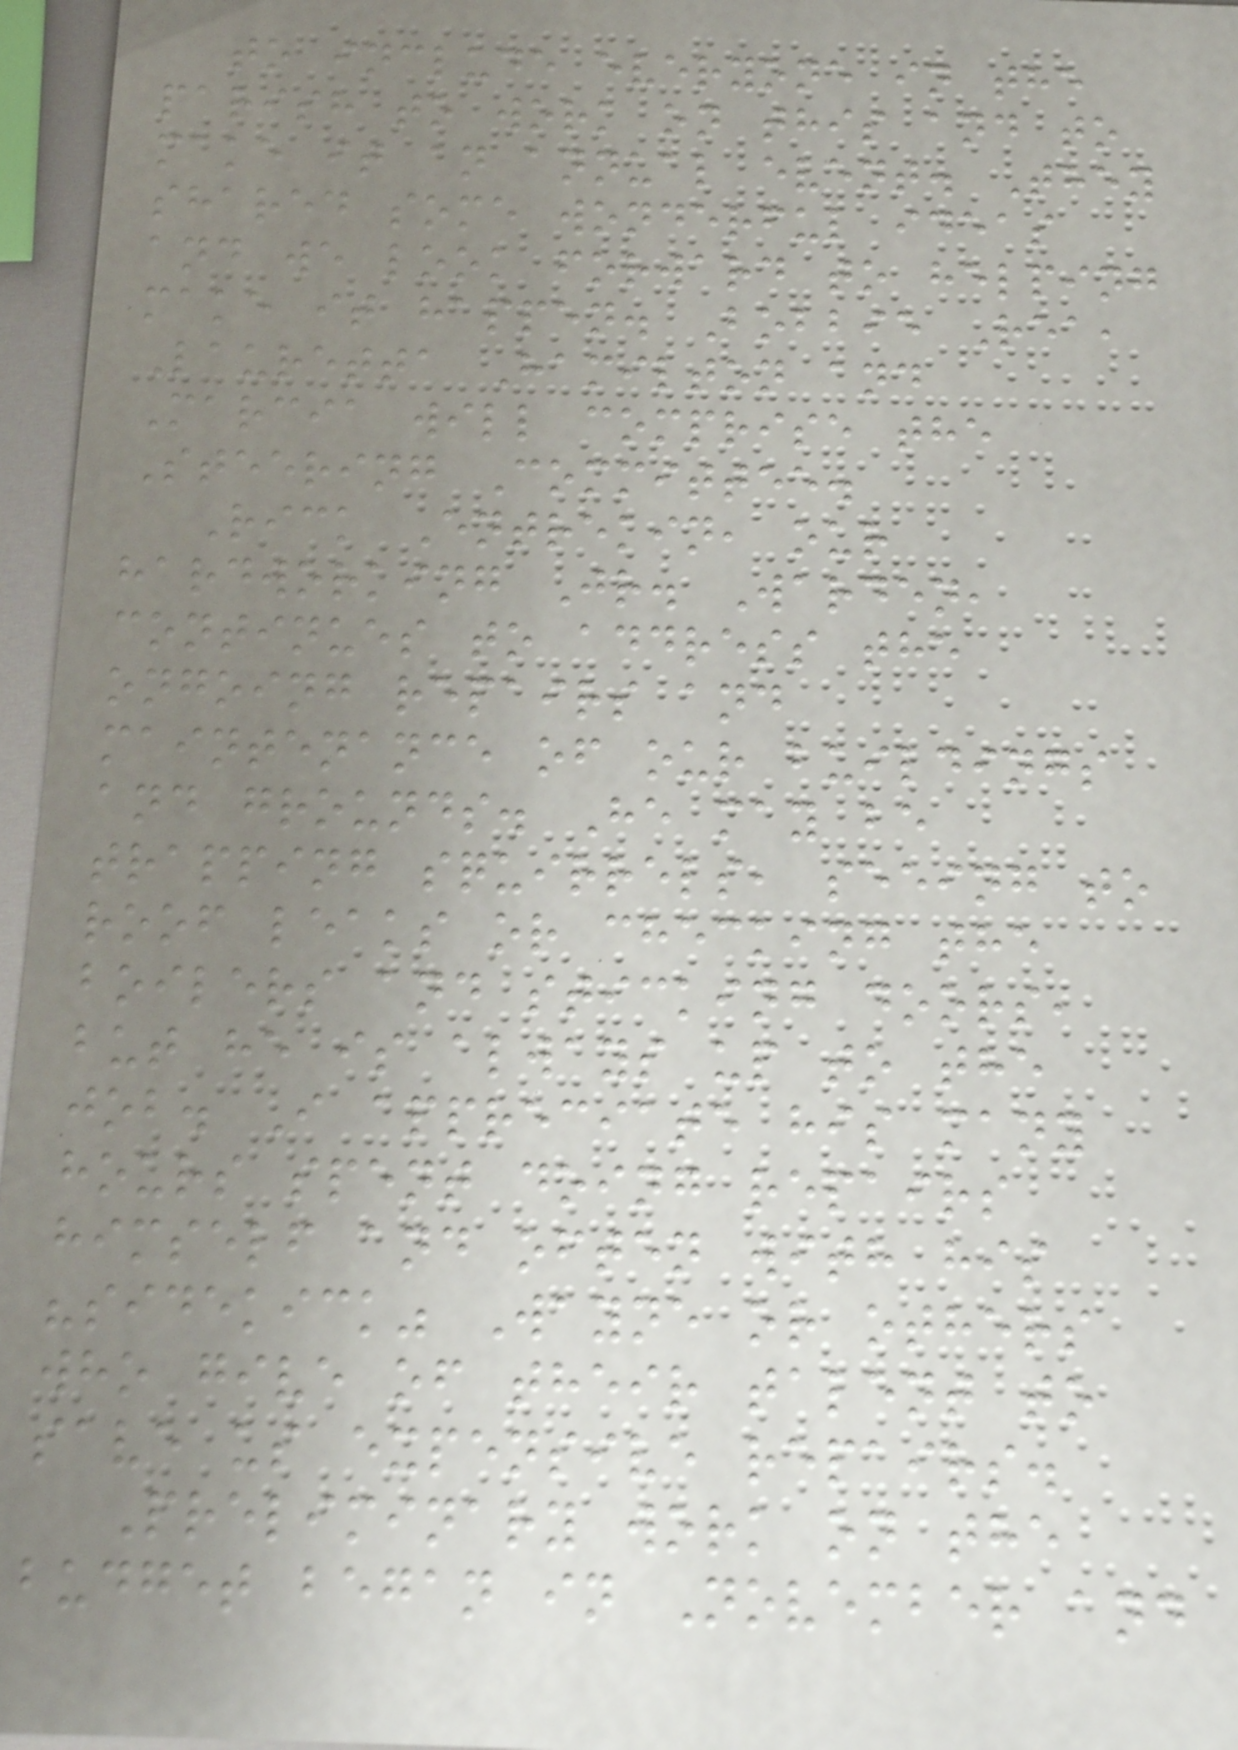to include everyone in the
parish to work on this and to
make it an annual event. They
shared some wonderful ideas
and we look forward to helping
make it happen. Bobbie Rea,
Lauretta Hamilton and
Marcia will comprise the
Steering Committee.
Rick Entrekin, our
hardworking Jr. Warden,
continues to address the
ongoing repairs and
maintenance of our buildings
and grounds. He may be
trapping squirrels, seeing to
roof leaks or checking the
boilers and sticking doors,
but he is always up to the
job. I appreciate his many
hours spent doing repairs
himself and often with his
"sidekick" Wayne or others
who give of their talent to
save us expensive repairs.
Preliminary work on the
budget began in November and
